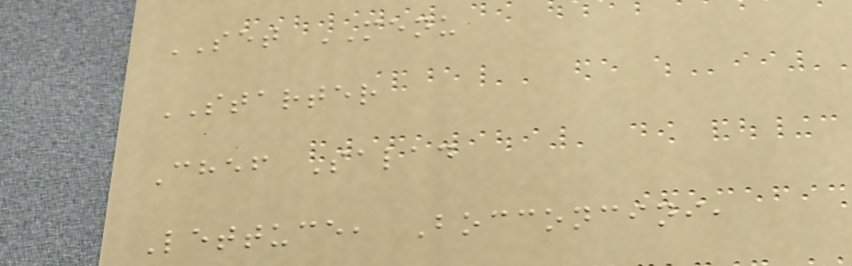SET MENU
STARTER
Chef Salad
Lettuce, Bocconcini,
